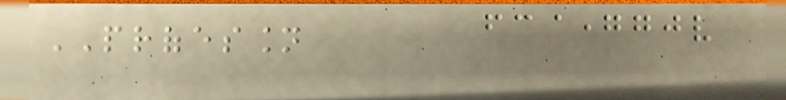PROFESSION
